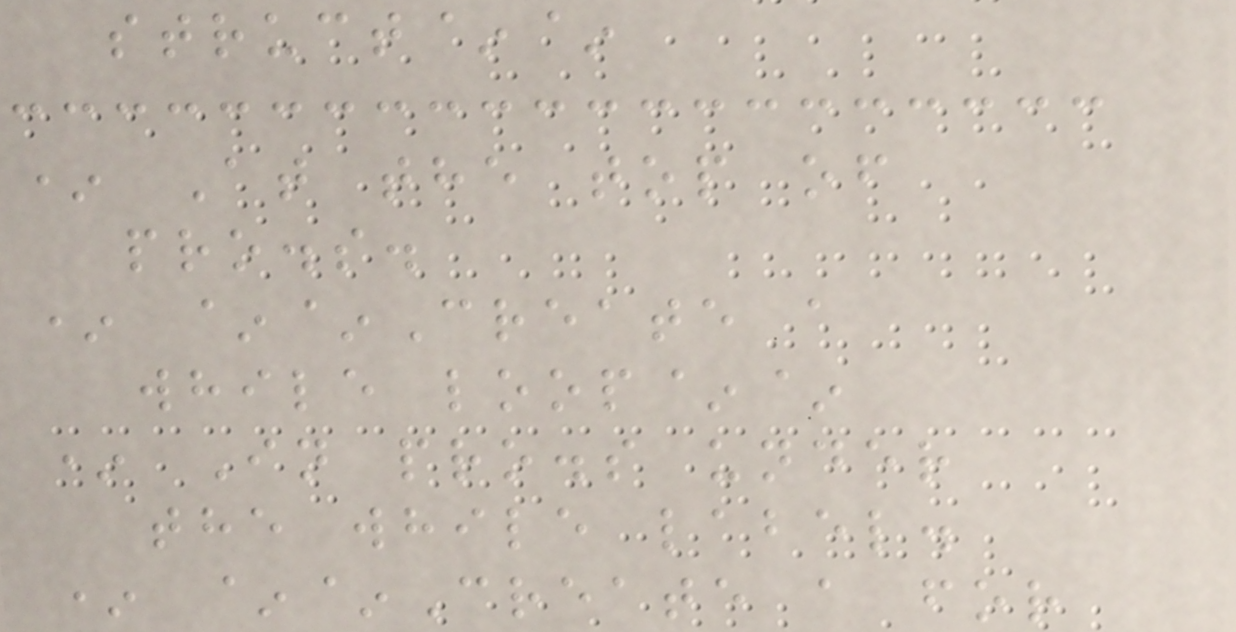struct~~
* At the top of
pro.s.
* ~~Create a
while loop~~
* In pro.s under
the while label.
* ~~Create a for
